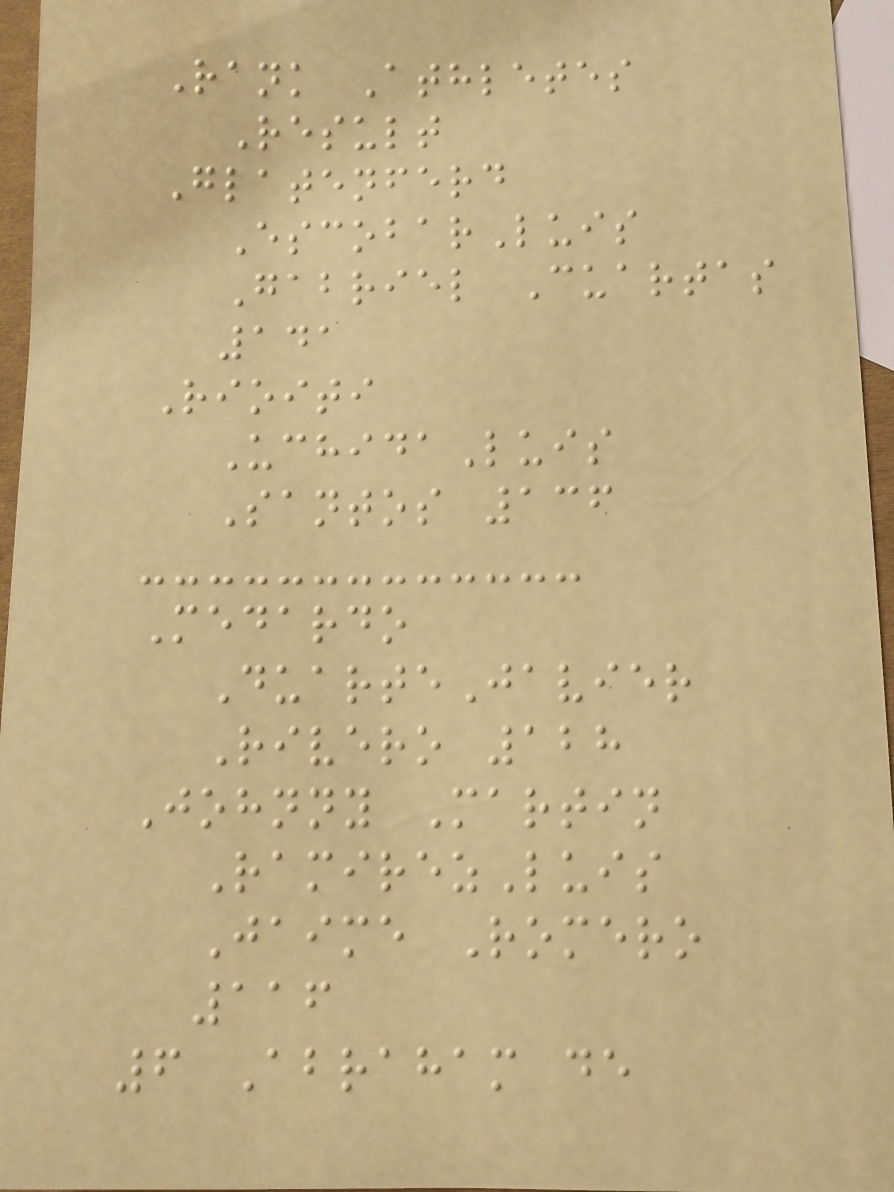Rank Athletes
Result
Glatenferd
EscobarLuis
Gabriel Cuartas
141
Rioiti
UchidaLuis
Santos 136
Medardo
DuarteJavier
Rivero 128
Johnny Martin
RamirezLuis
Jaime Romero
116
6 Abraham de
